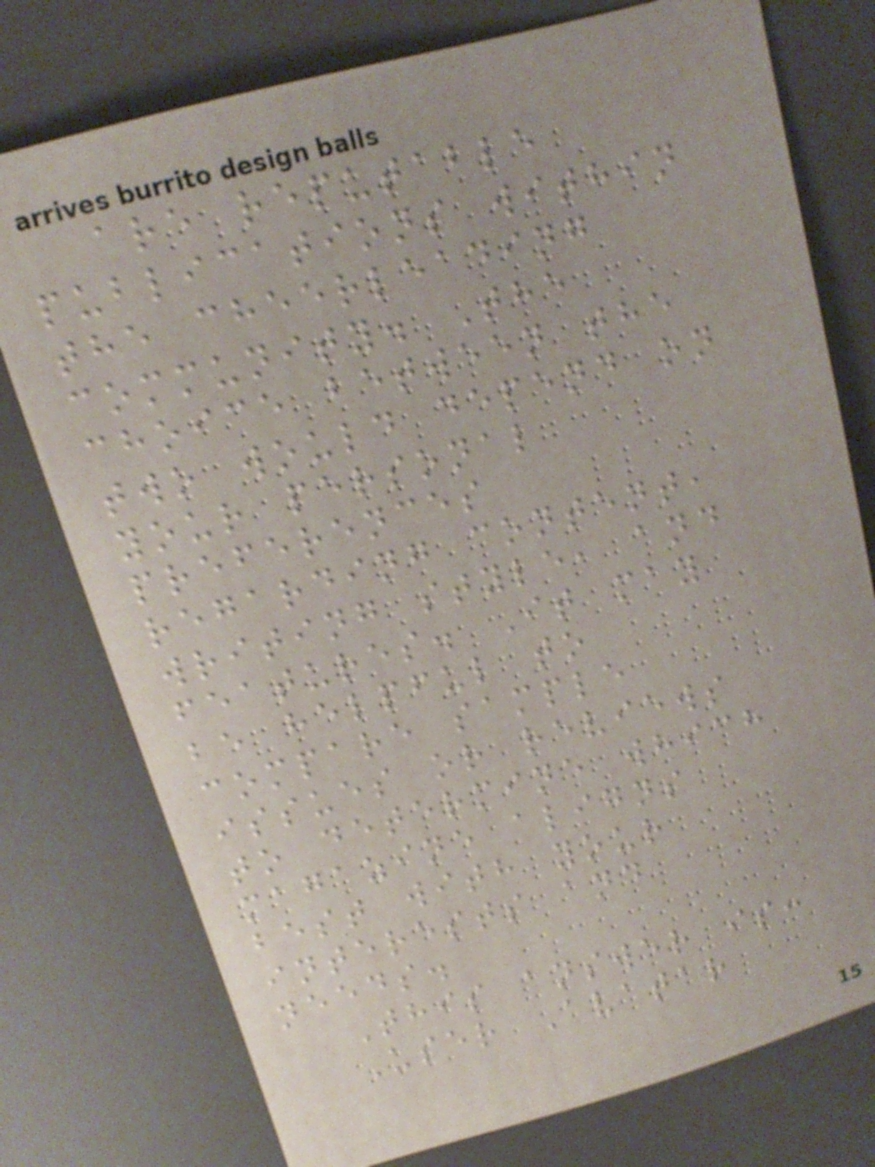are reputable
publications within
the cheerleading
community. The
choice between the
two would depend on
your personal
preferences
regarding content,
writing style, and
features. It may
be helpful to
compare sample
issues or reviews
to determine which
magazine aligns
best with your
interests and
needs.
This answer is:
User Avatar
